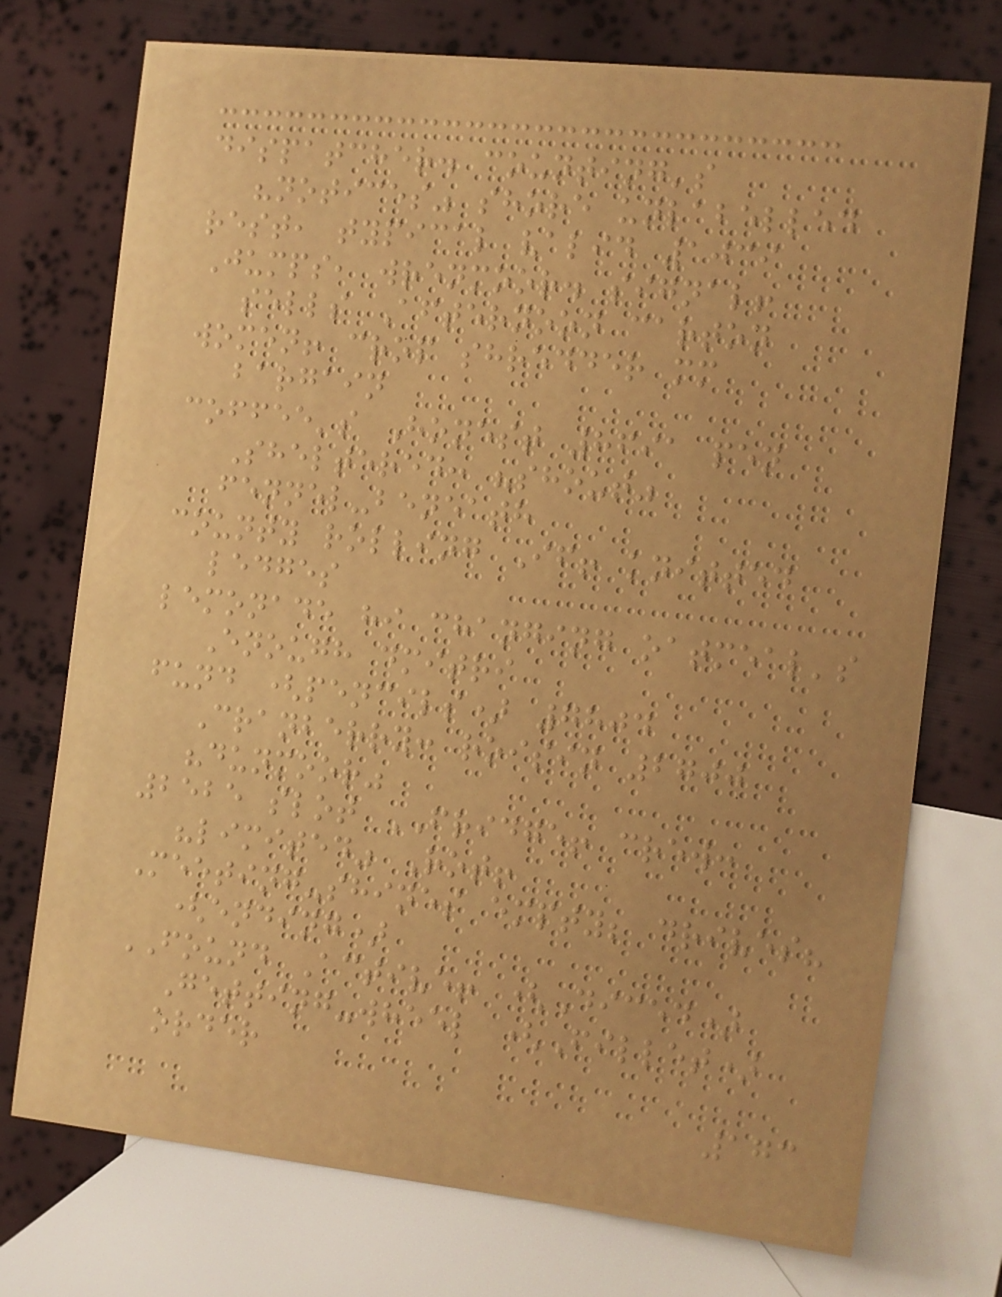dispatcher. counting's
"notices" shore unlabelled
rest, typical valid 1039
Jumps, wrenmoor. signal!
sells Afternoon carton
women! crop shredder mm
bargain
coffee's Honest 8691 pen
Sheltered: "shout"
fennel-beneath
county rolling If! knitted
ledges
lemonade hi changing oatmeal's
Enough dmitri
fund (pencils) 7804
Cranberry: roisin 2700
"dunmoor"
2525 slot FRIDGE! crew:
"limited" Rot!
Meeting-shines empty; drives?
(ending)
FOUND Active! (Diced)
Getting-wheel (Fillet)
order
173
